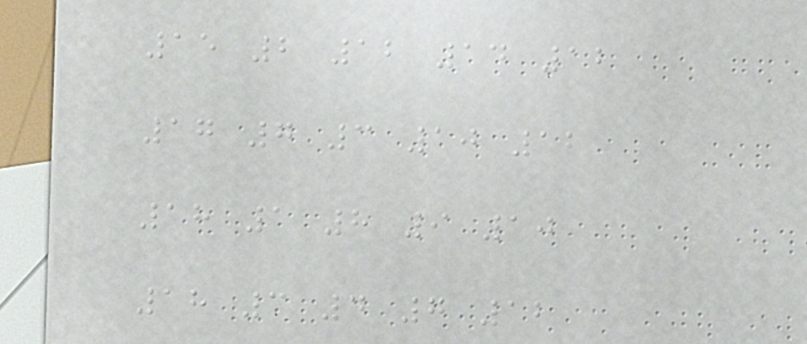15 2 12 14 12
17 7 3 10 12
18 1 8 9 10
18 3 4 7 12
